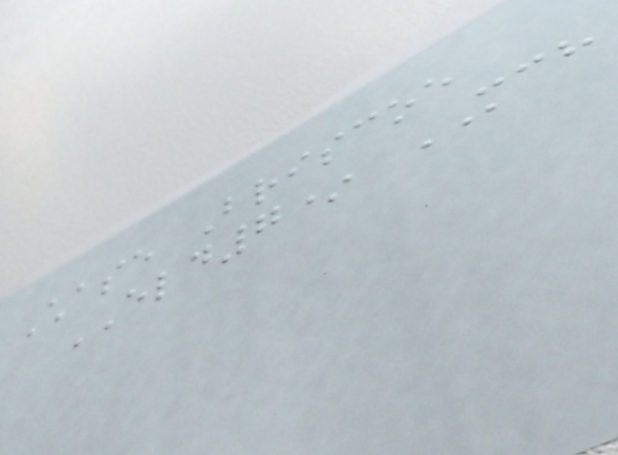Chase Briscoe
ELD7* MCH
